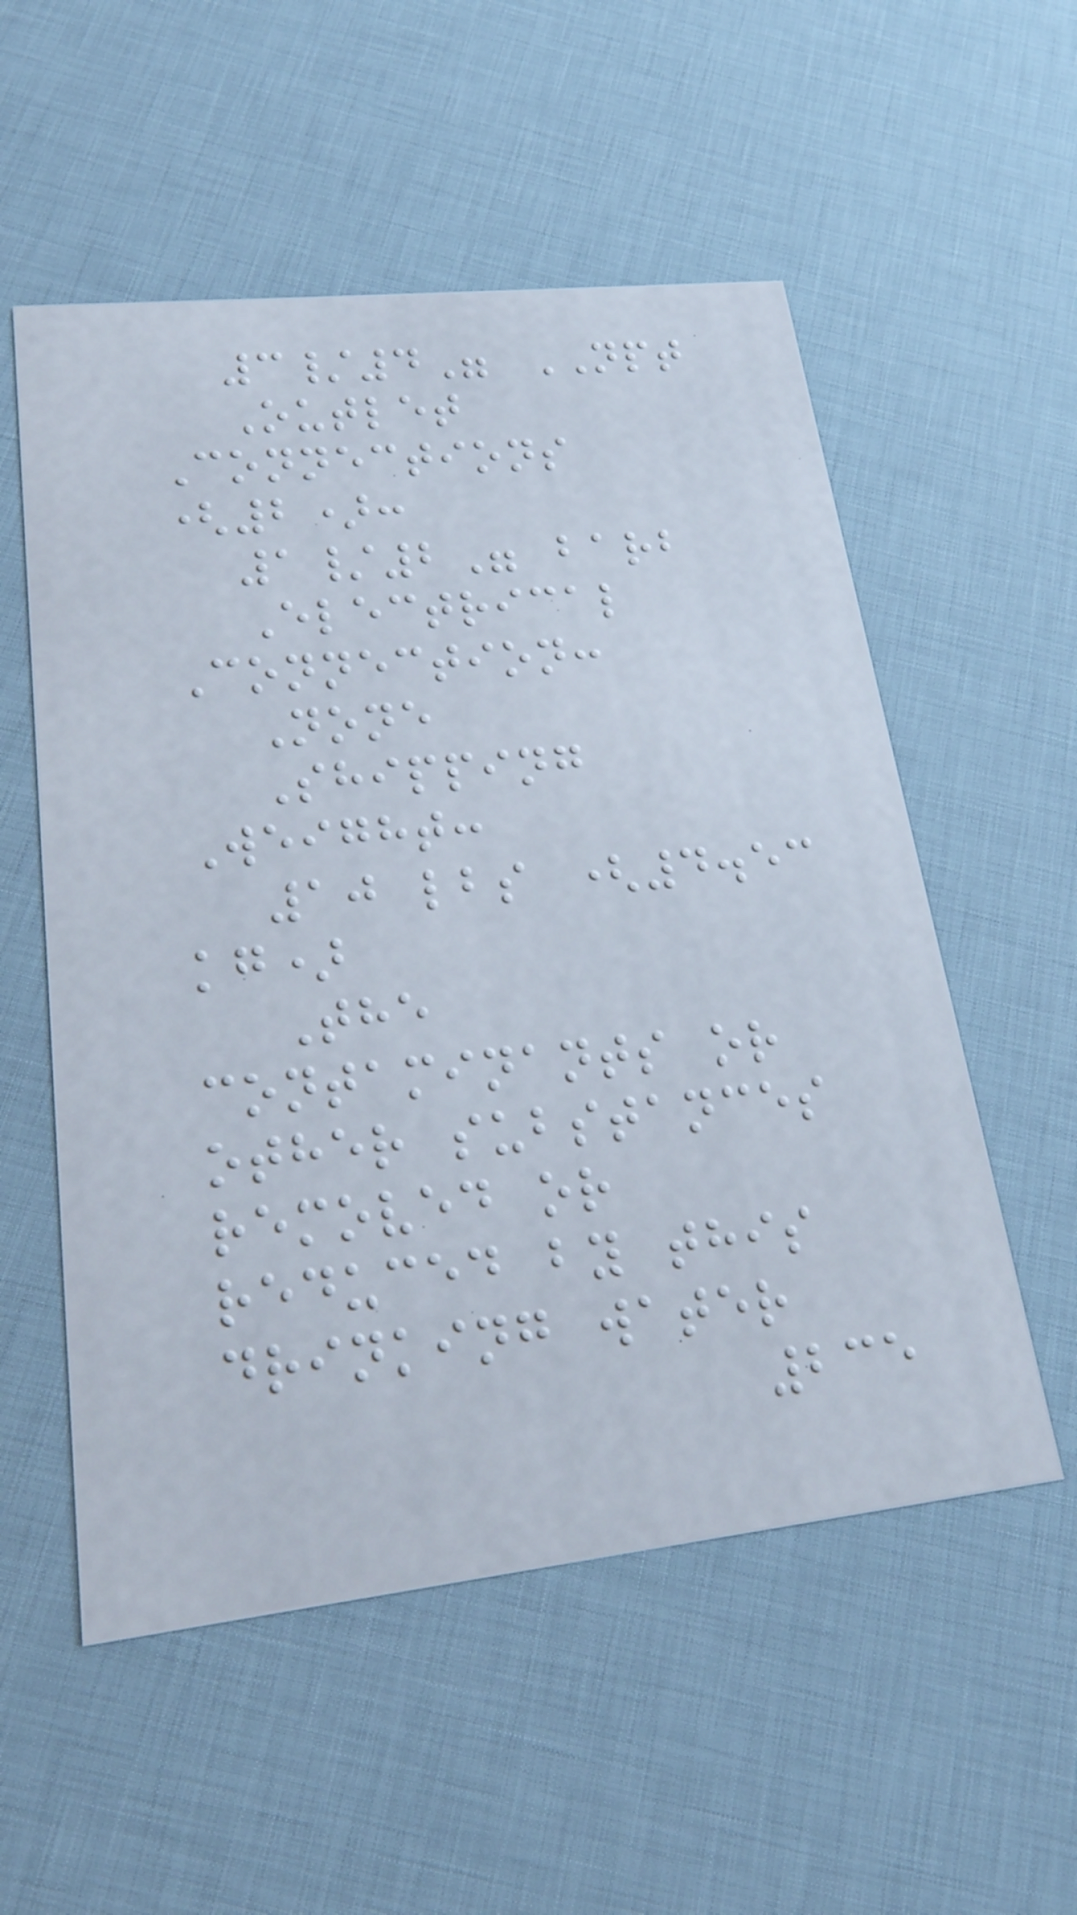3/4" NPT
Outlet
Connections
(2):
1/2" barb
Electrical
Connection:
None
Shipping
Weight:
10 lbs (4.53
kg)
The
contaminants or
other substances
removed or
reduced by this
drinking water
235
